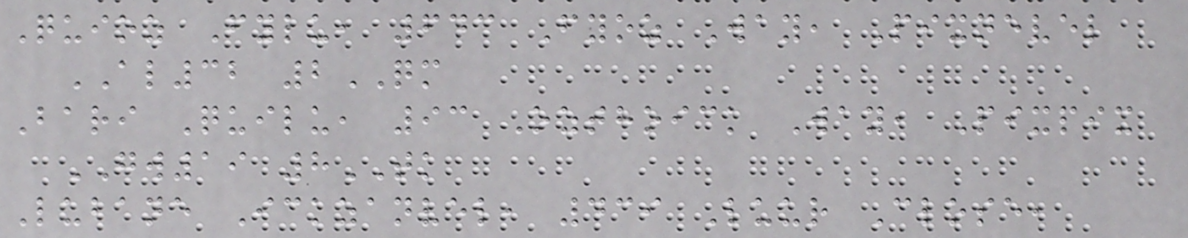Quioz Fylu, 643 Fyoz Way, Pixnevel
AL32 2QM
Bari Quilu, 93 Ozthoick Way, Pixpix
GW19 8TK
Lubane Ickzanvel, 439 Luur Close,
